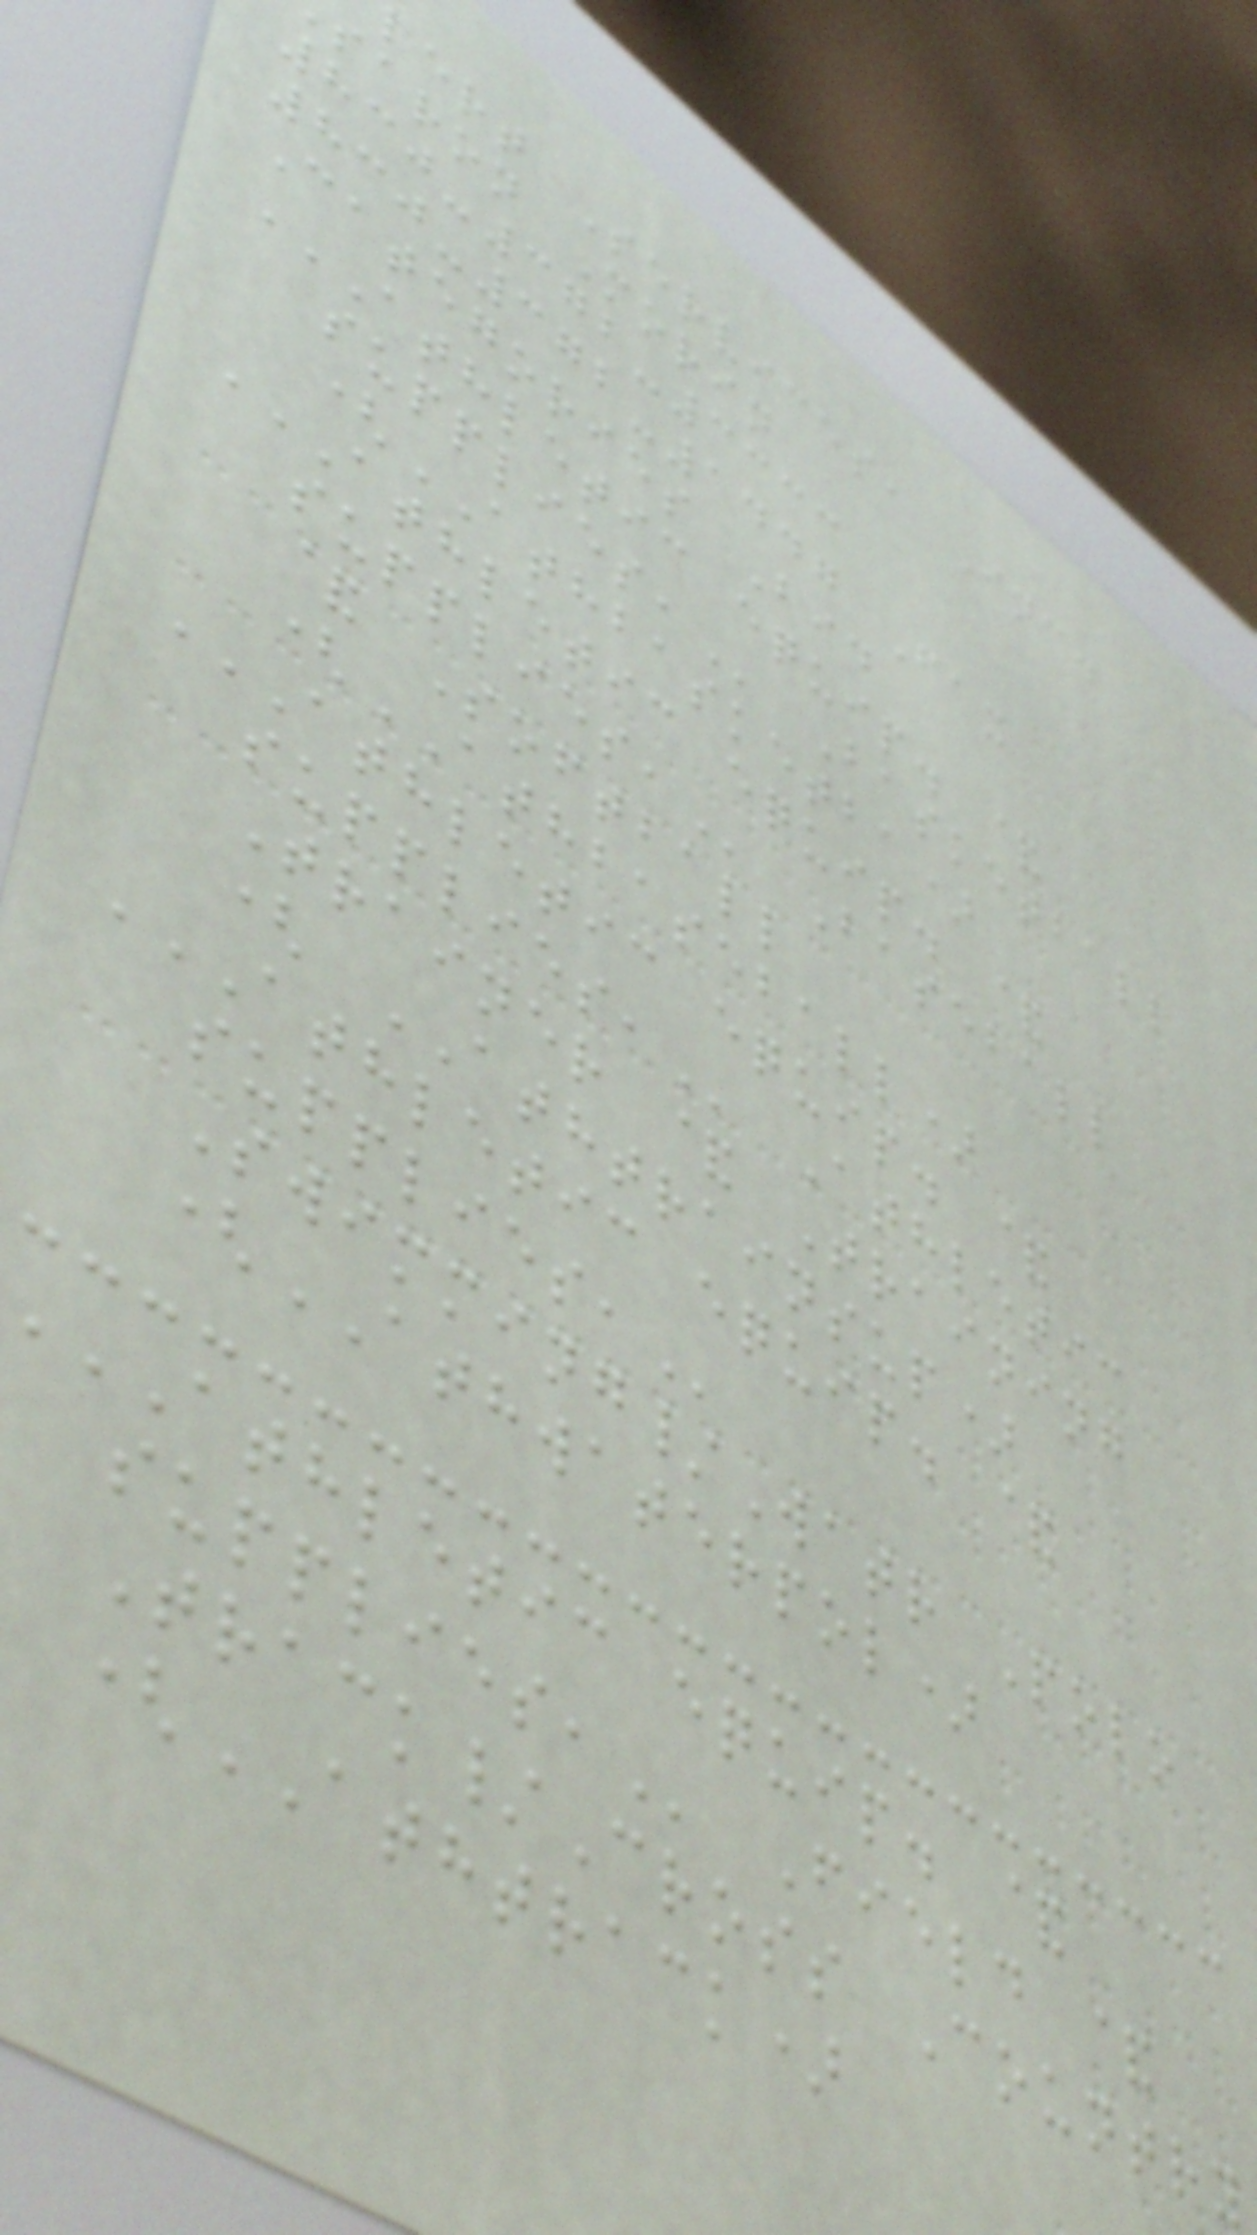lert Services, Inc.
saron Morin
830-372-3333
830-372-1447 Fax
Categories Bid
ATHLETIC EQUIP. &
Basketball
(ATHBASKETBA)
ATHLETIC EQUIP. &
Baseball
& Softball
(ATHBASEBALL)
ATHLETIC EQUIP. &
Athletic
Trainer & Training
( ATHTRAINSUP)
ATHLETIC EQUIP. &
Swimming/Watr Polo
(ATHWATERPOL)
ATHLETIC equip. &
Field &
Track/Cross Country
(ATHTRACK)
